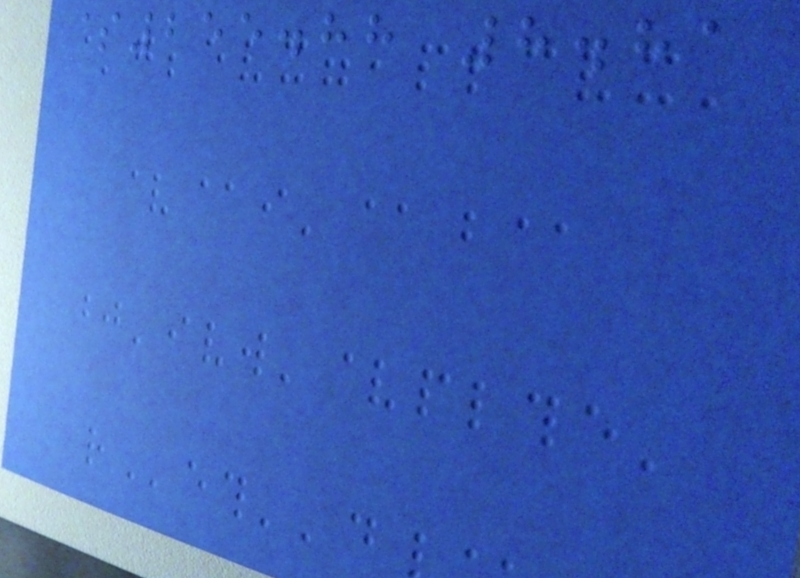$255.88 8.81
